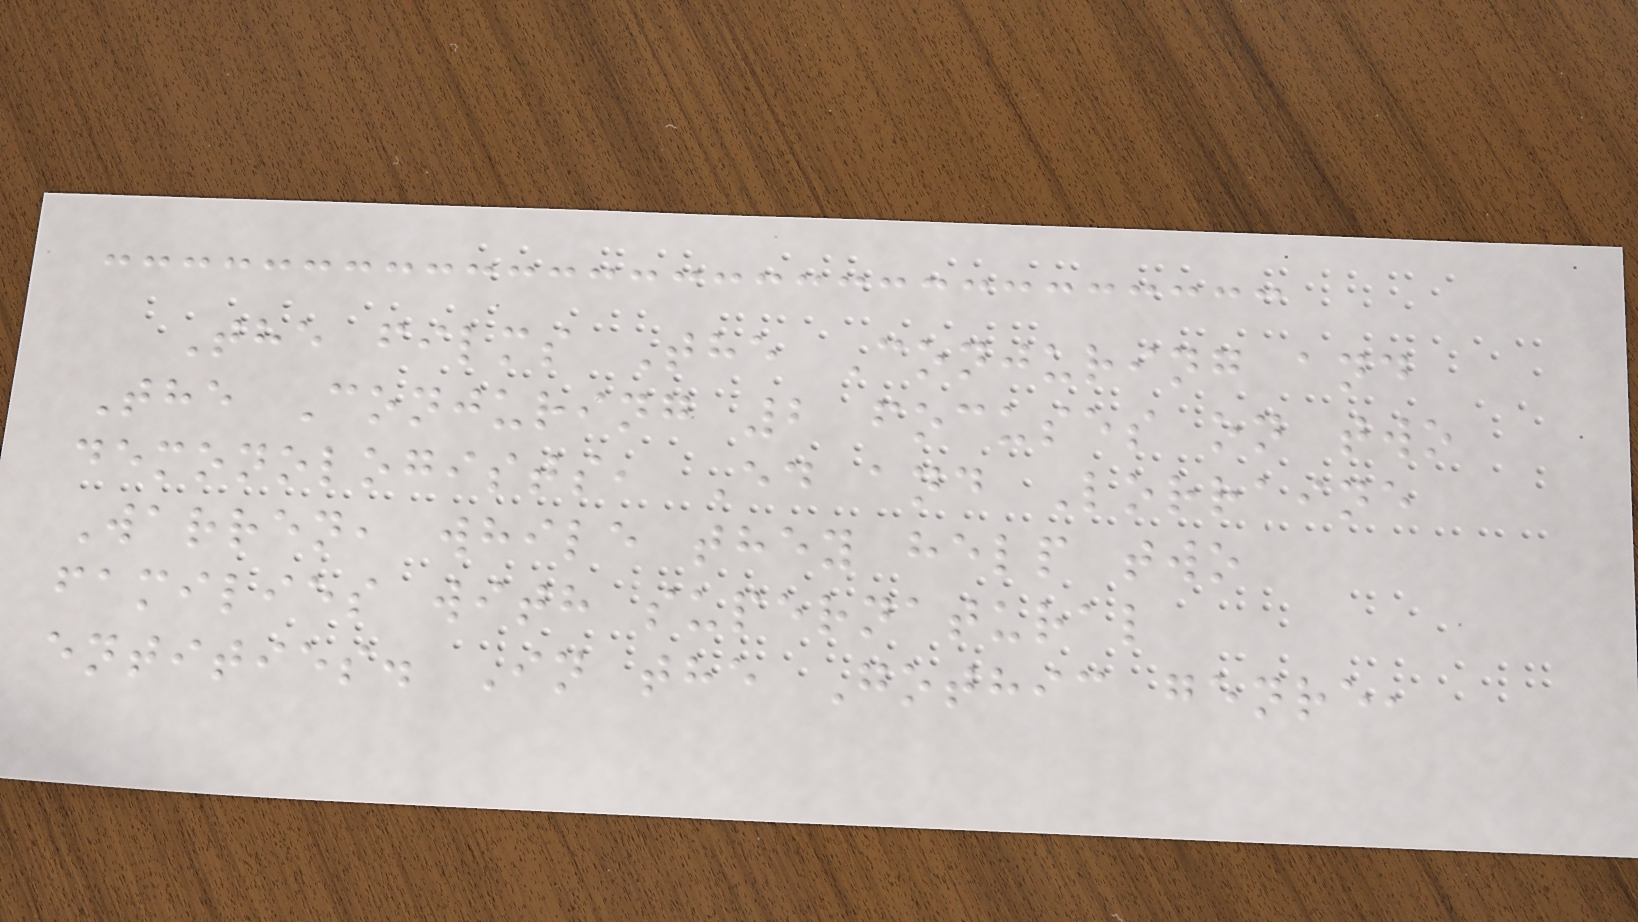The films The Conjuring and
The Conjuring 2 focuses on two
demonologists, Ed and Lorraine
Warren, while they help two
families with supernatural
entities. In the Gothic genre,
